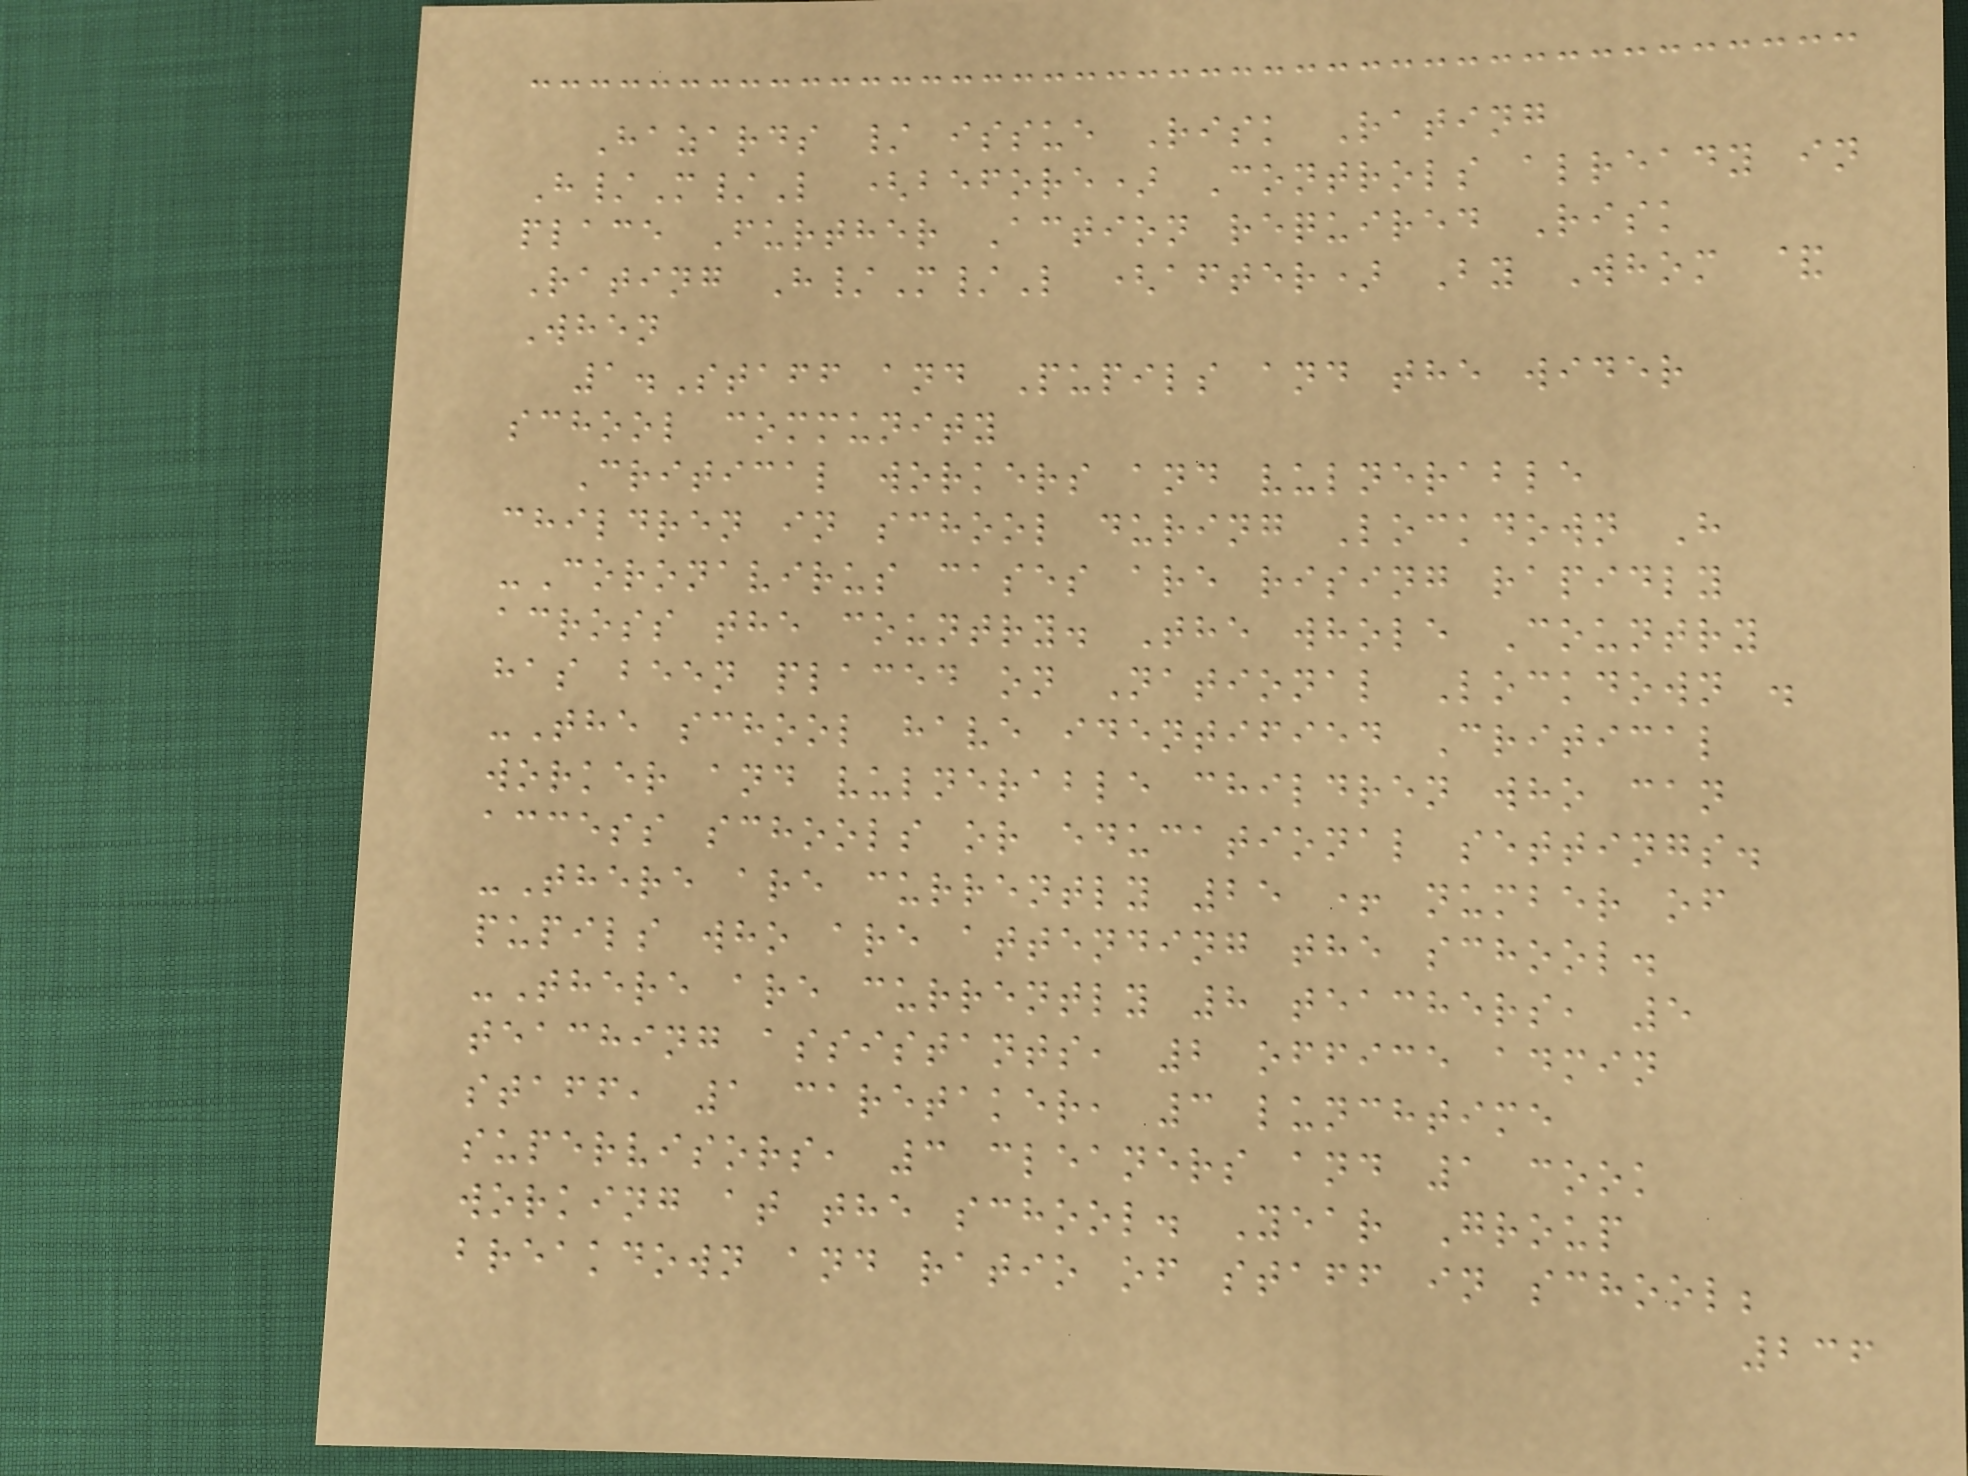Hazards / issue Risk Rating
H/M/L (before) Controls already in
place Further Action required Risk
Rating H/M/L (after) By Whom &
When
1.Staff and Pupils and the wider
school community
Critical workers and vulnerable
children in school during Lockdown H
-Coronavirus cases are rising rapidly
across the country. The whole Country
has been placed on National Lockdown .
-The school have identified Critical
worker and vulnerable children who can
access schools or educational settings.
-There are currently 25 + number of
pupils who are attending the school.
-There are currently 8 teachers, 5
teaching assistants, 2 office admin
staff, 1 caretaker, 3 lunchtime
supervisors, 3 cleaners and 1 cook
working at the school. Year Group
breakdown and ratio of staff in school;
236
